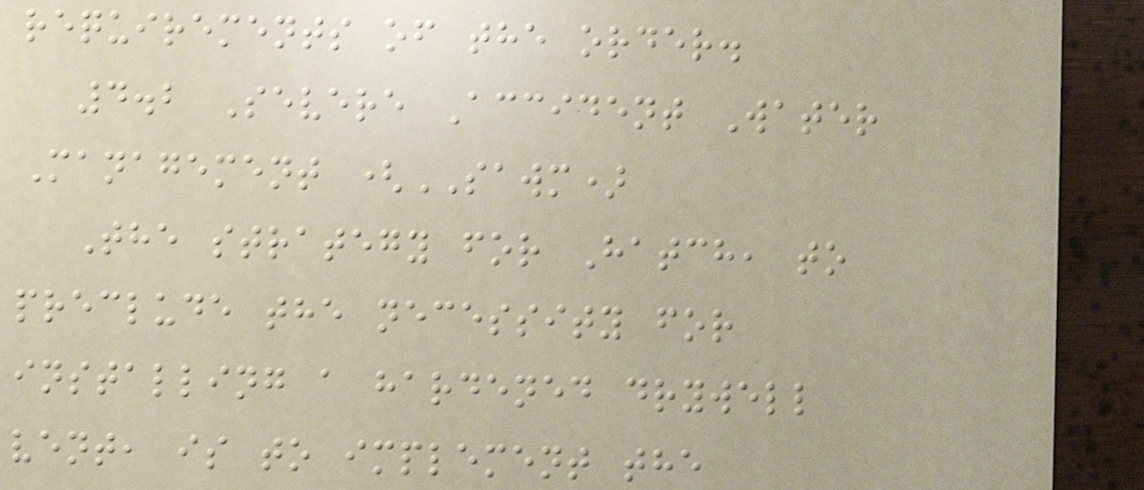requirements of the order.
4.2 Severe Accident Water
Management (SAWM)
The strategy for Hatch, to
preclude the necessity for
installing a hardened drywell
vent, is to implement the
